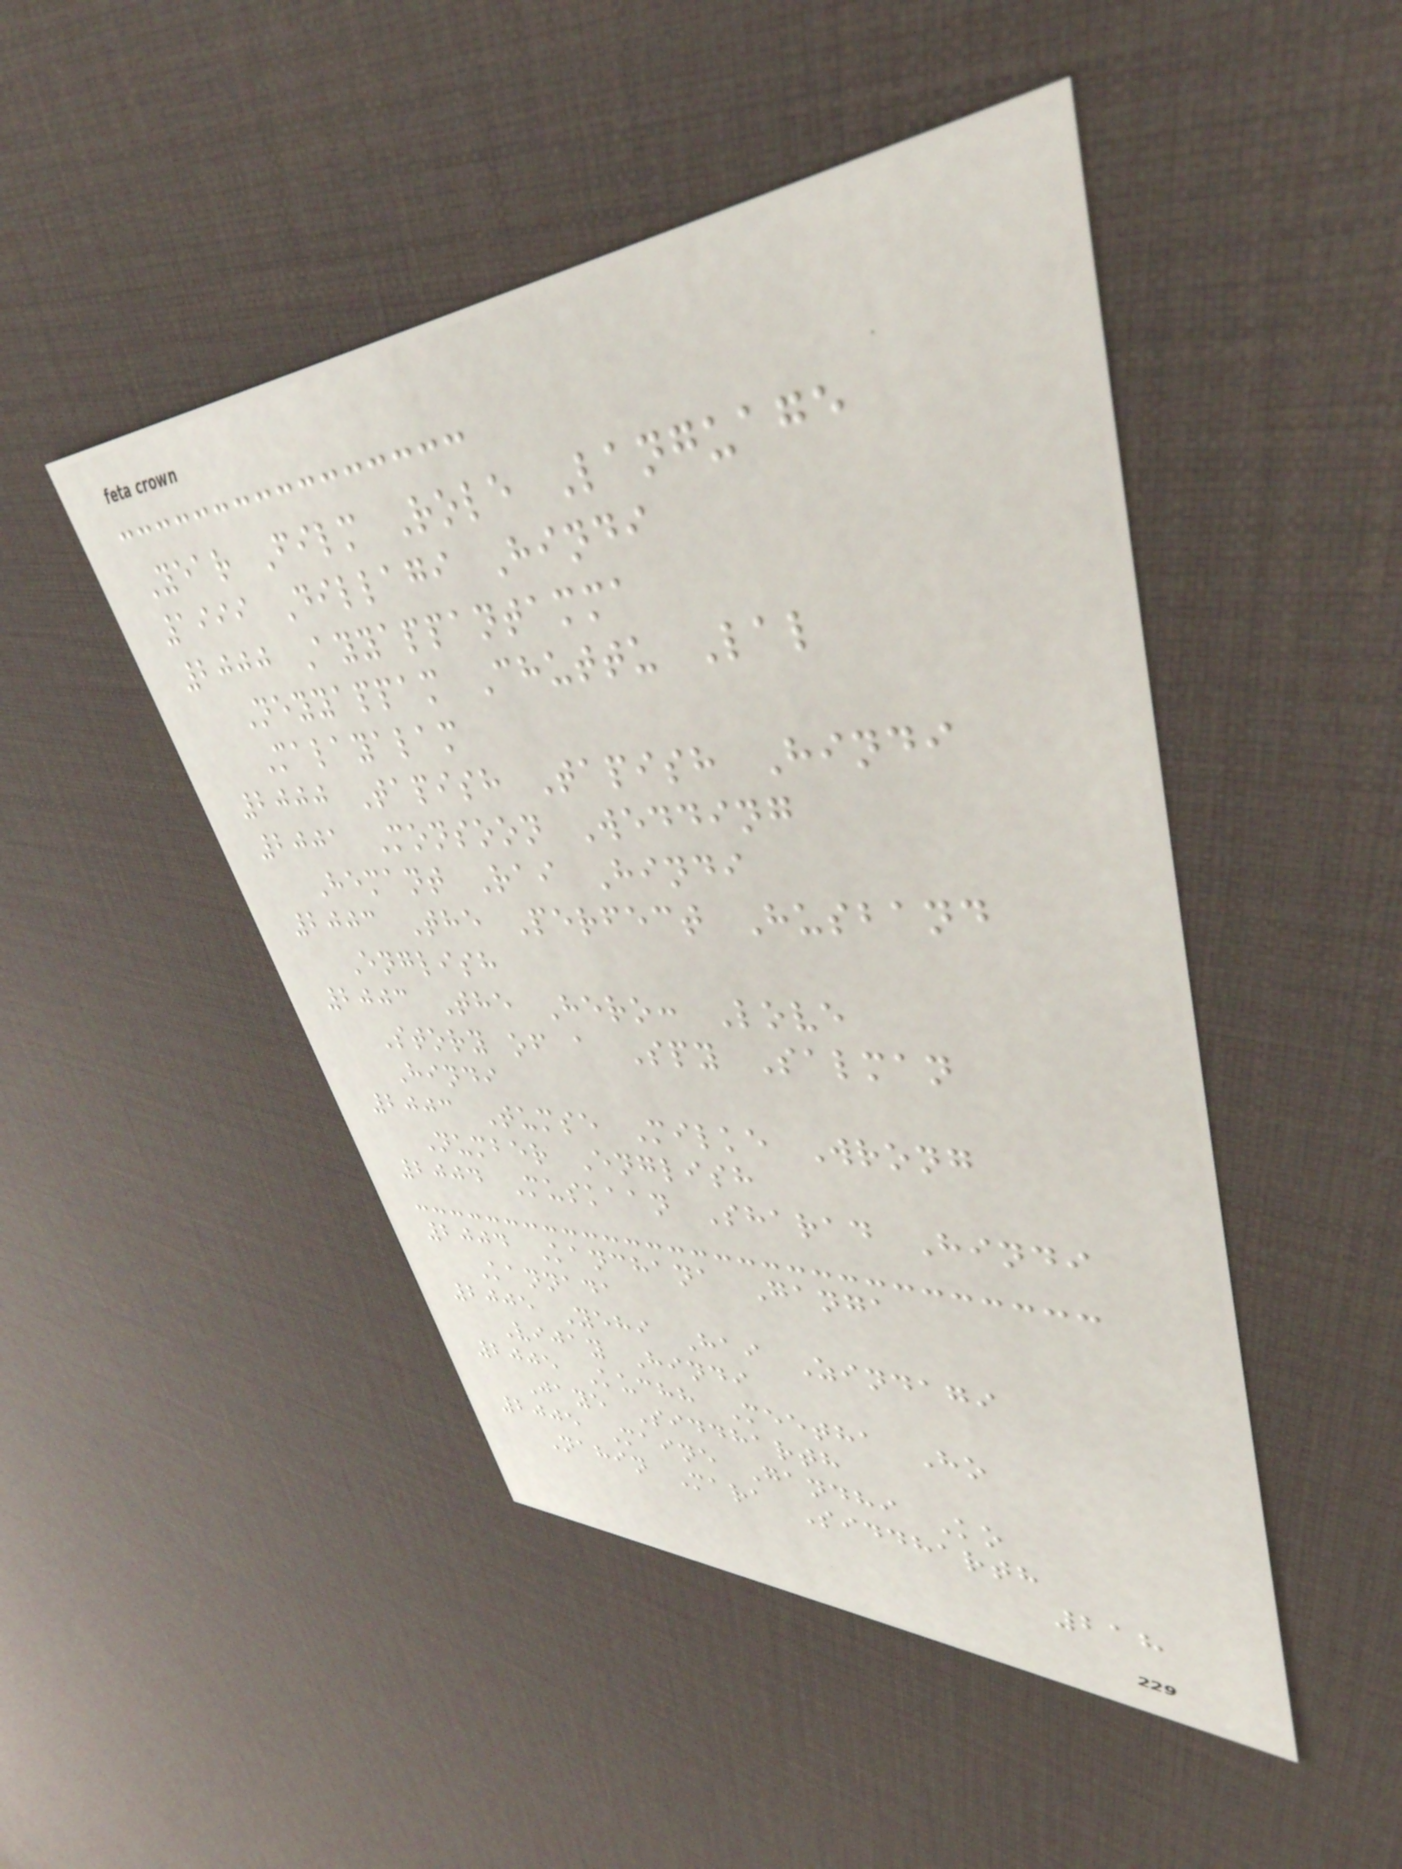Year Film Role Language
1999 Dillagi Hindi
2000 Ayyappantamma
Neyyappam Chuttu Lal
Malayalam
2000 Tapish Tapish Hindi
2001 Monsoon Wedding
Hemant Rai Hindi
2003 The Perfect Husband
English
2003 The Hero: Love
Story of a Spy Salman
Hindi
2003 Tumse Milke Wrong
Number English
2004 Muskaan Sharad Hindi
2004 Kanchana Ganga
Kannada
2005 Yehi Hai Zindagi
Vijay Hindi
2005 Kuchh Meetha Ho
Jaye Siddharth
2005 Maine Gandhi Ko
Nahin Mara Siddharth
218
